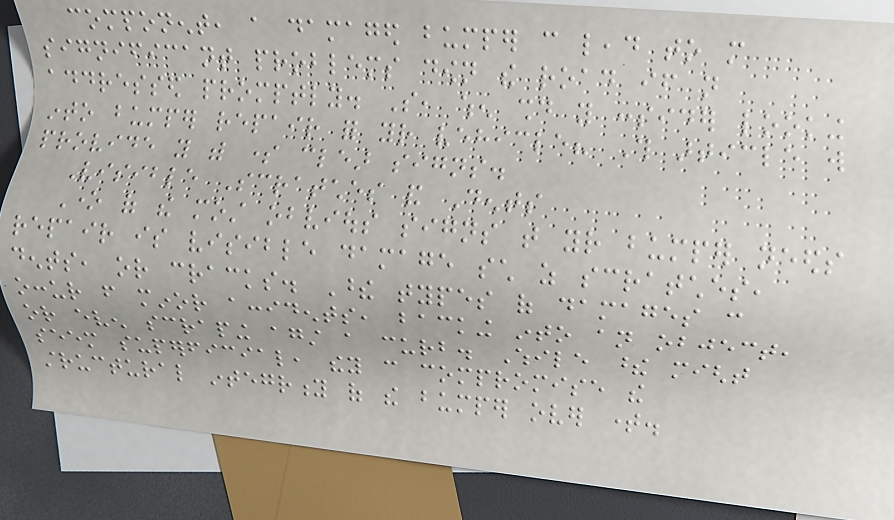component, a damaged bumper can lead to more
significant problems down the road if not
addressed promptly. So, when should you consider looking
into bumper repair for your vehicle? This article will
provide you with some clear signs.
Visible Scratches and Dents
One of the most obvious signs that your bumper needs
repair is visible damage such as scratches,
dents, or cracks. These types of damages can
occur from minor accidents, backing into an object,
or even scraping against a curb. While these might
seem superficial, they can compromise the
structural integrity of the bumper over time.
